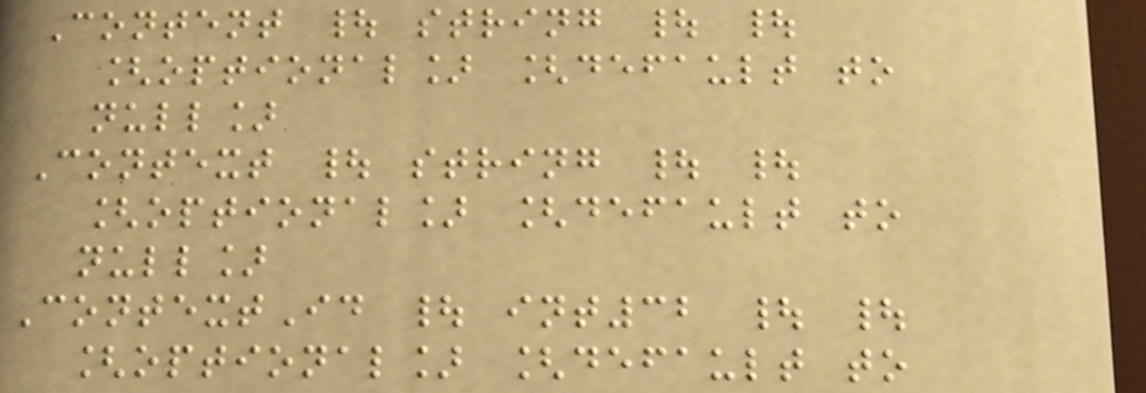Content | string | |
[optional] [default to
null]
Context | string | |
[optional] [default to
null]
ContextId | int32 | |
[optional] [default to
